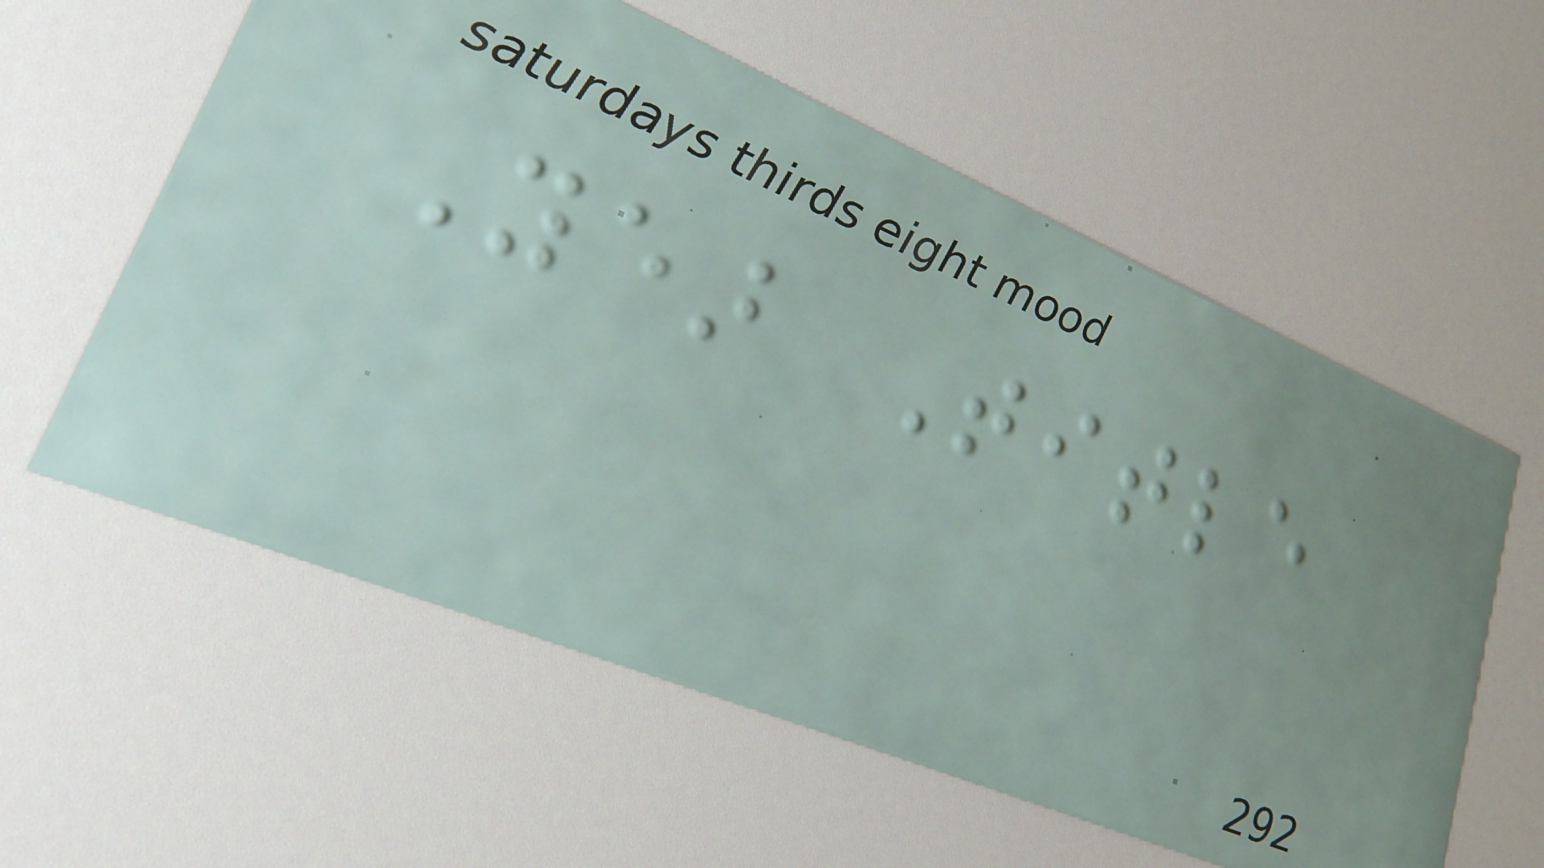Year Title
